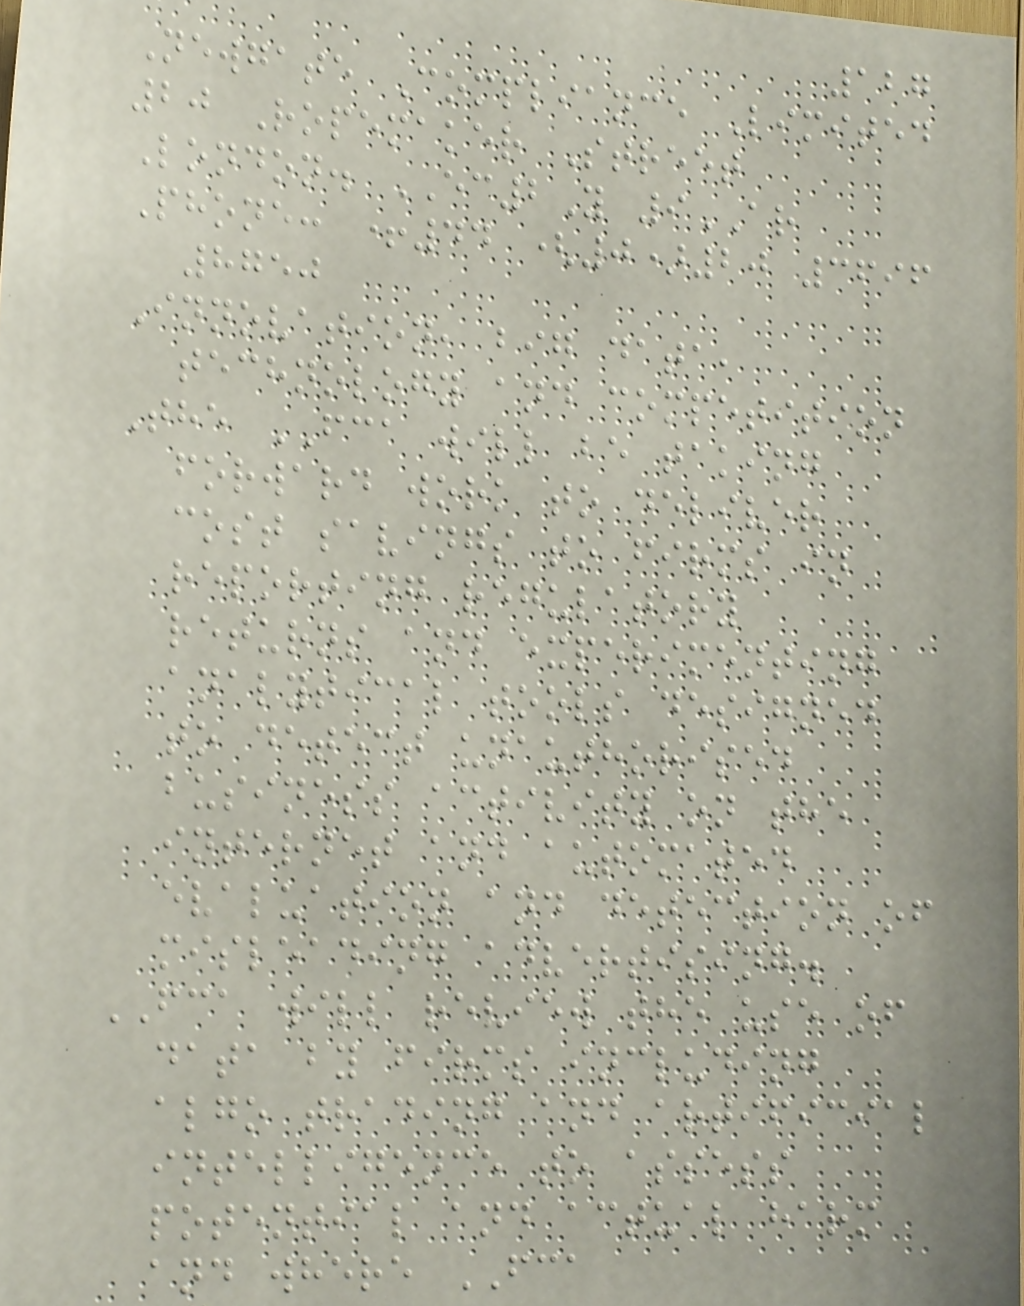127
Newgate Compliance Limited
20 Ropemaker Street
London. EC2Y 9AR
Phone: +44 (0)20 3696
8750
Innovation, big data,
technology and competition
The FCA will be taking
forward work to deliver
cost savings to firms in
reporting regulatory
returns and experimenting
analytical tools designed
to detect unauthorised
business activity on the
internet and automated
evaluation and detection of
misleading advertising.
FCA will review the use of
data by firms including
algo trading and artificial
intelligence to assess
potential and actual harm
and where FCA
